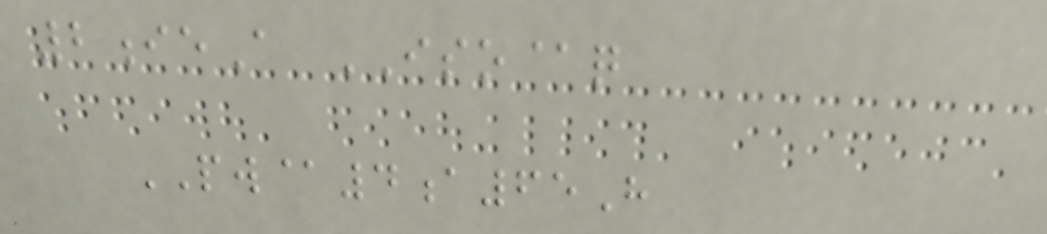2ieA ISO@q
PW@4a65H
